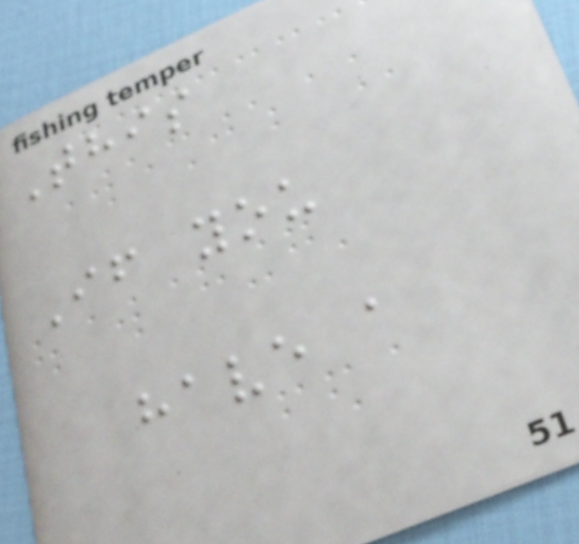This
If you
have a
